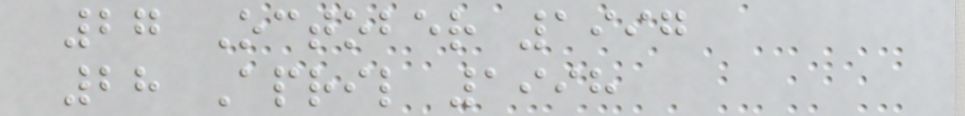27 October 1997
28 April 1998
